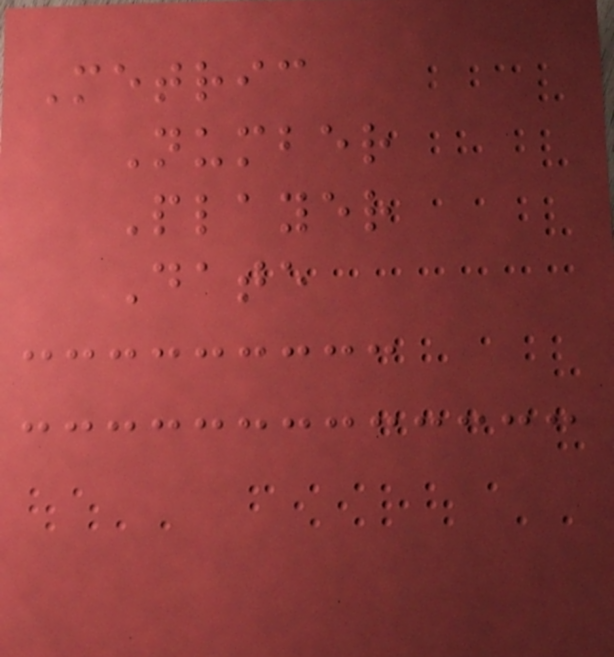Metric
Number
Player
Date
